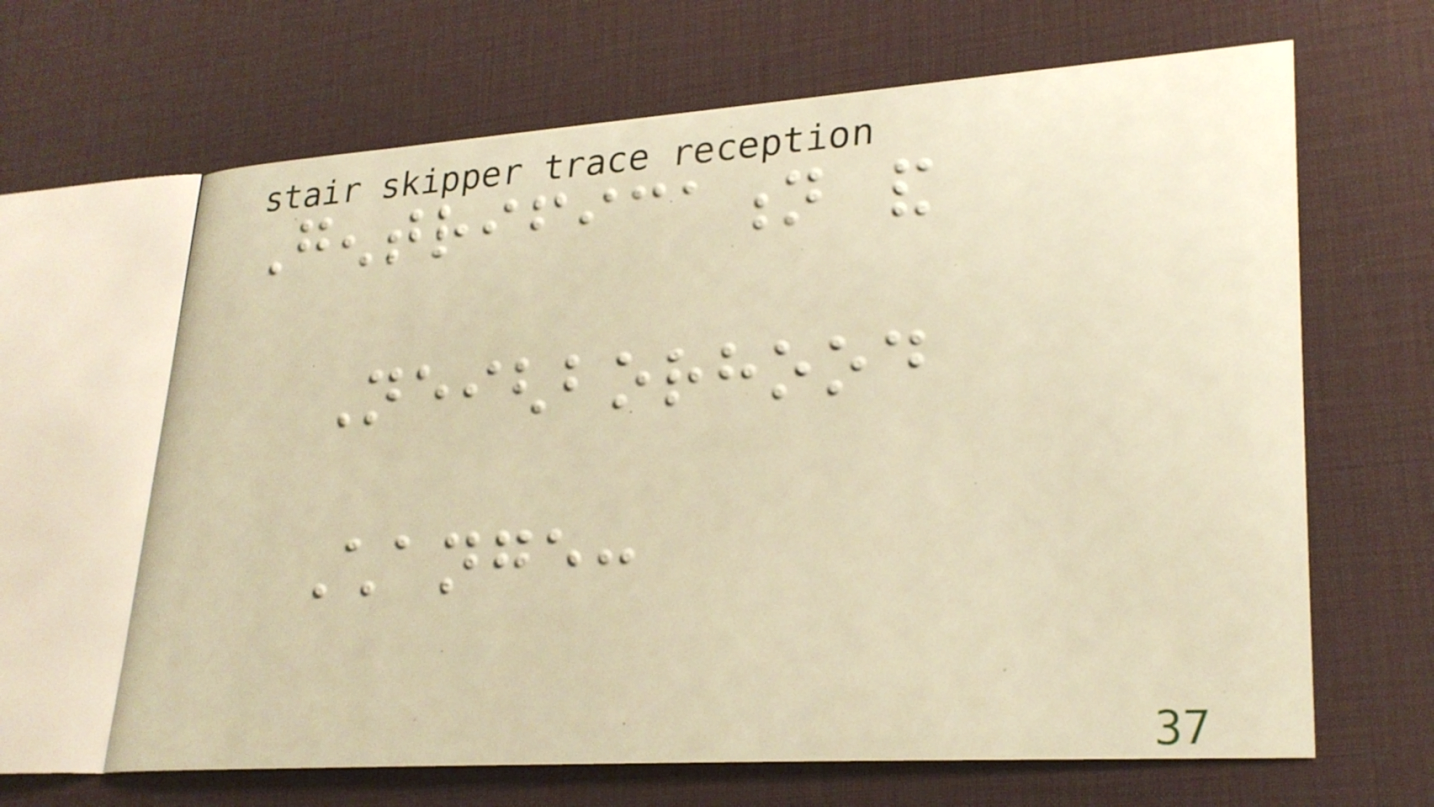Gentrification and
Neighborhood
Change:
